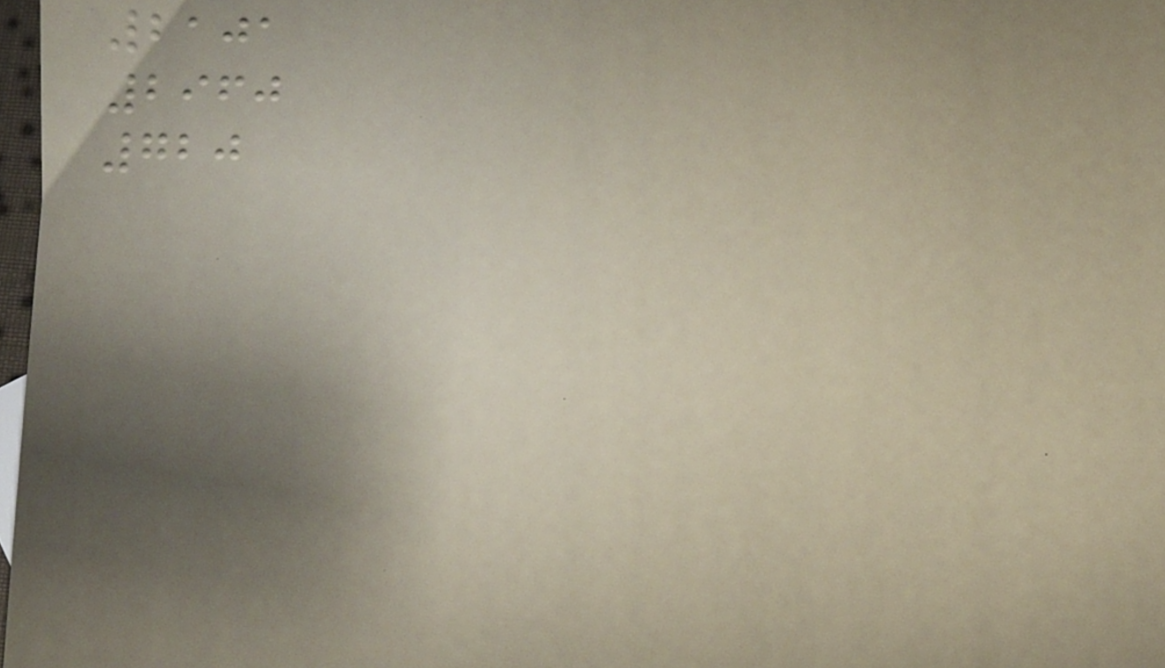2101
2960
720
